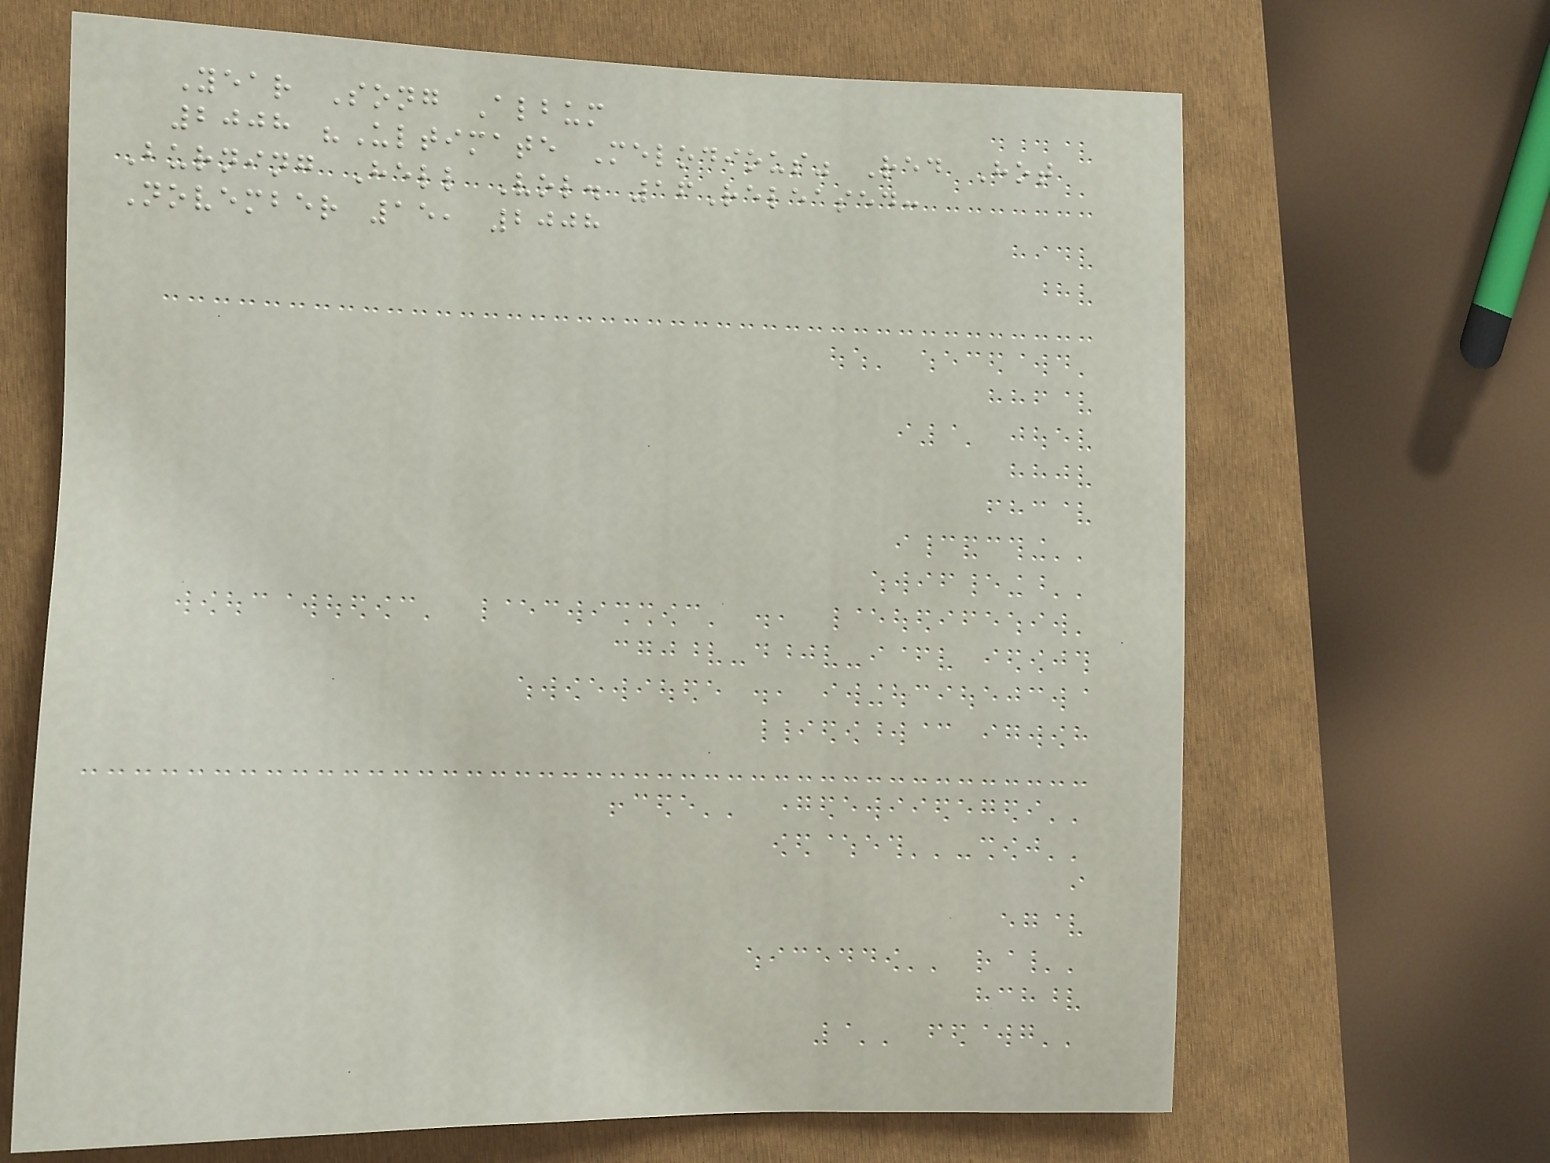Year Song Album
2008 "Ultimate Melodious" Red Hot
Burning Hell Vol. 16Released:
November 15, 2008
